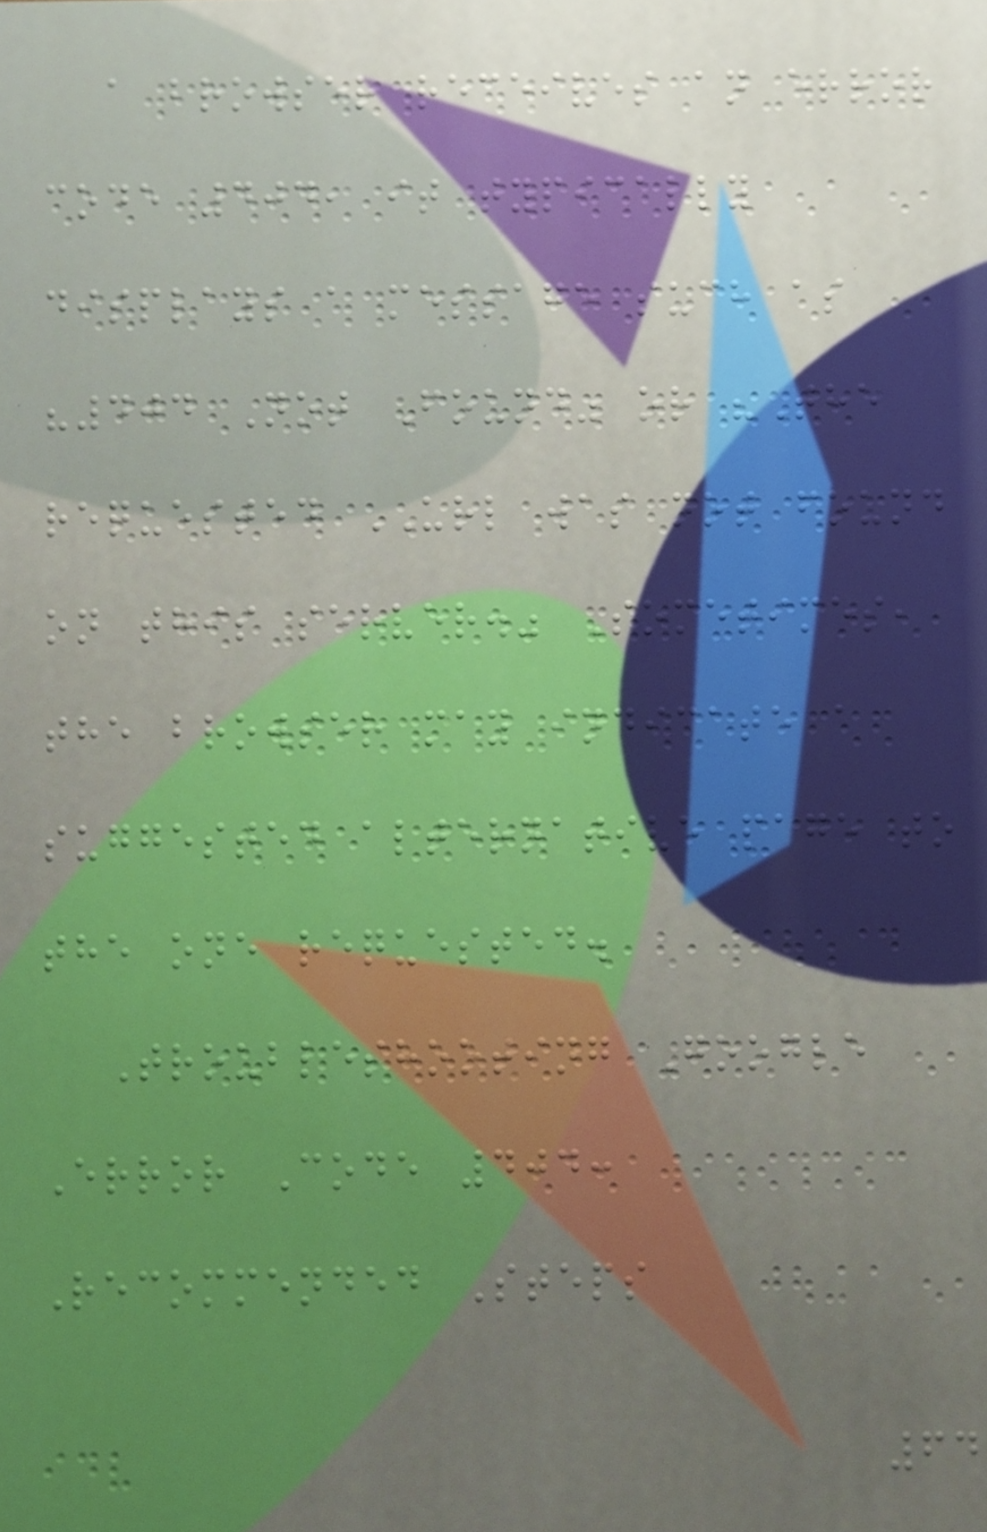a browser receives an error
code 404, it typically
displays a message such as
"404 Not Found" or "The
requested URL was not found
on this server." Sometimes,
the browser may indicate a
suggested alternative page to
the one requested.
Troubleshooting Google
Error Code 404:
Recommended Steps
64
